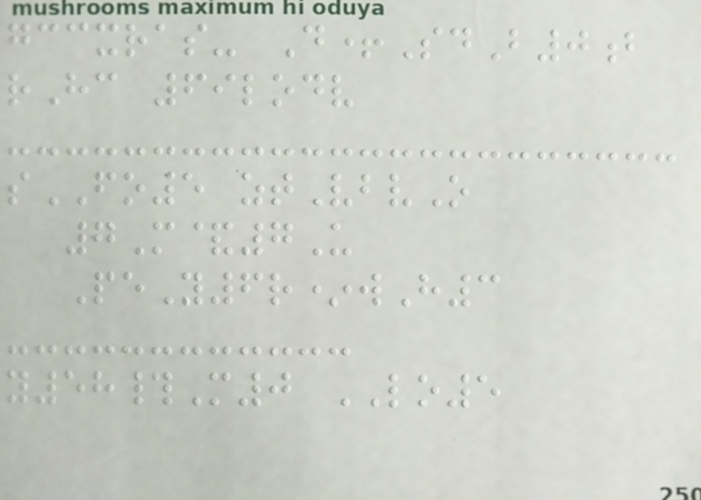gccxras- D+SdB0b
rHc 69lodv
sFO5 ztVbvO
7M&7U
PeY6r*wH3
y58#M0 LO5
